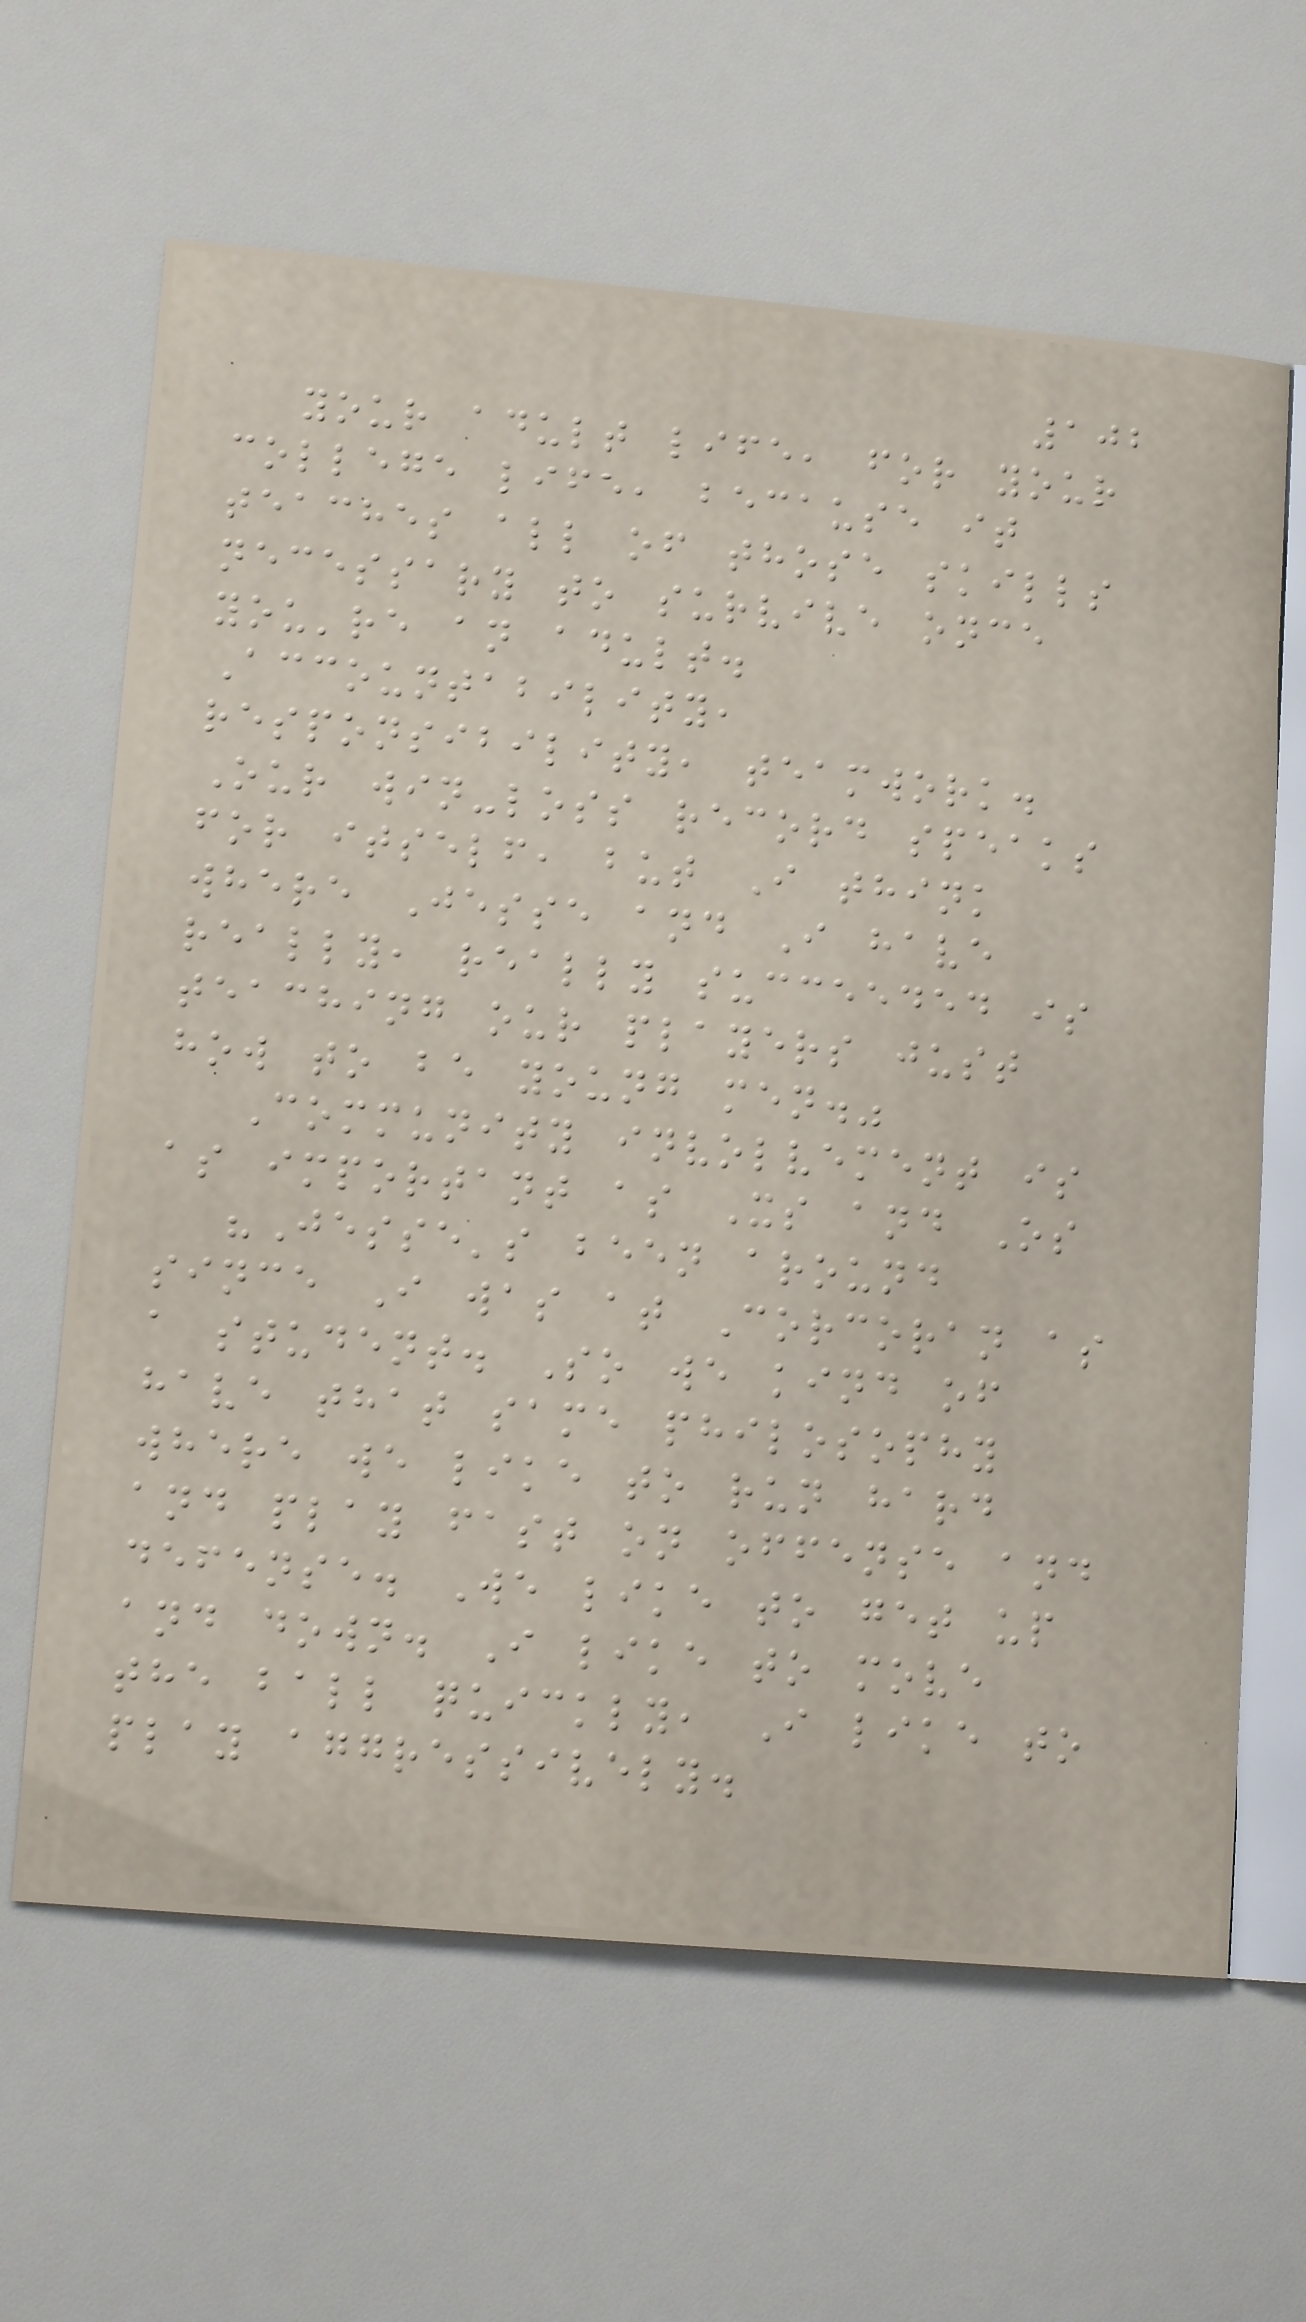102
your adult life, for your
college life, because it
teaches all of those skills
necessary to survive once
you're an adult.
Accountability,
responsibility, teamwork.
Our win-loss record speaks
for itself, but I think
where Jesse and I have
really, really succeeded is
teaching our players just
how to be young men."
Community involvement is
as important as Xs and Os
"Jesse's been around
since I was at Corcoran as
a student. So we kind of
have that same philosophy
where we like to run hard
and play fast on offense and
defense. We like to get up
and down. I like to move
the ball quickly, I like to
play aggressively.
